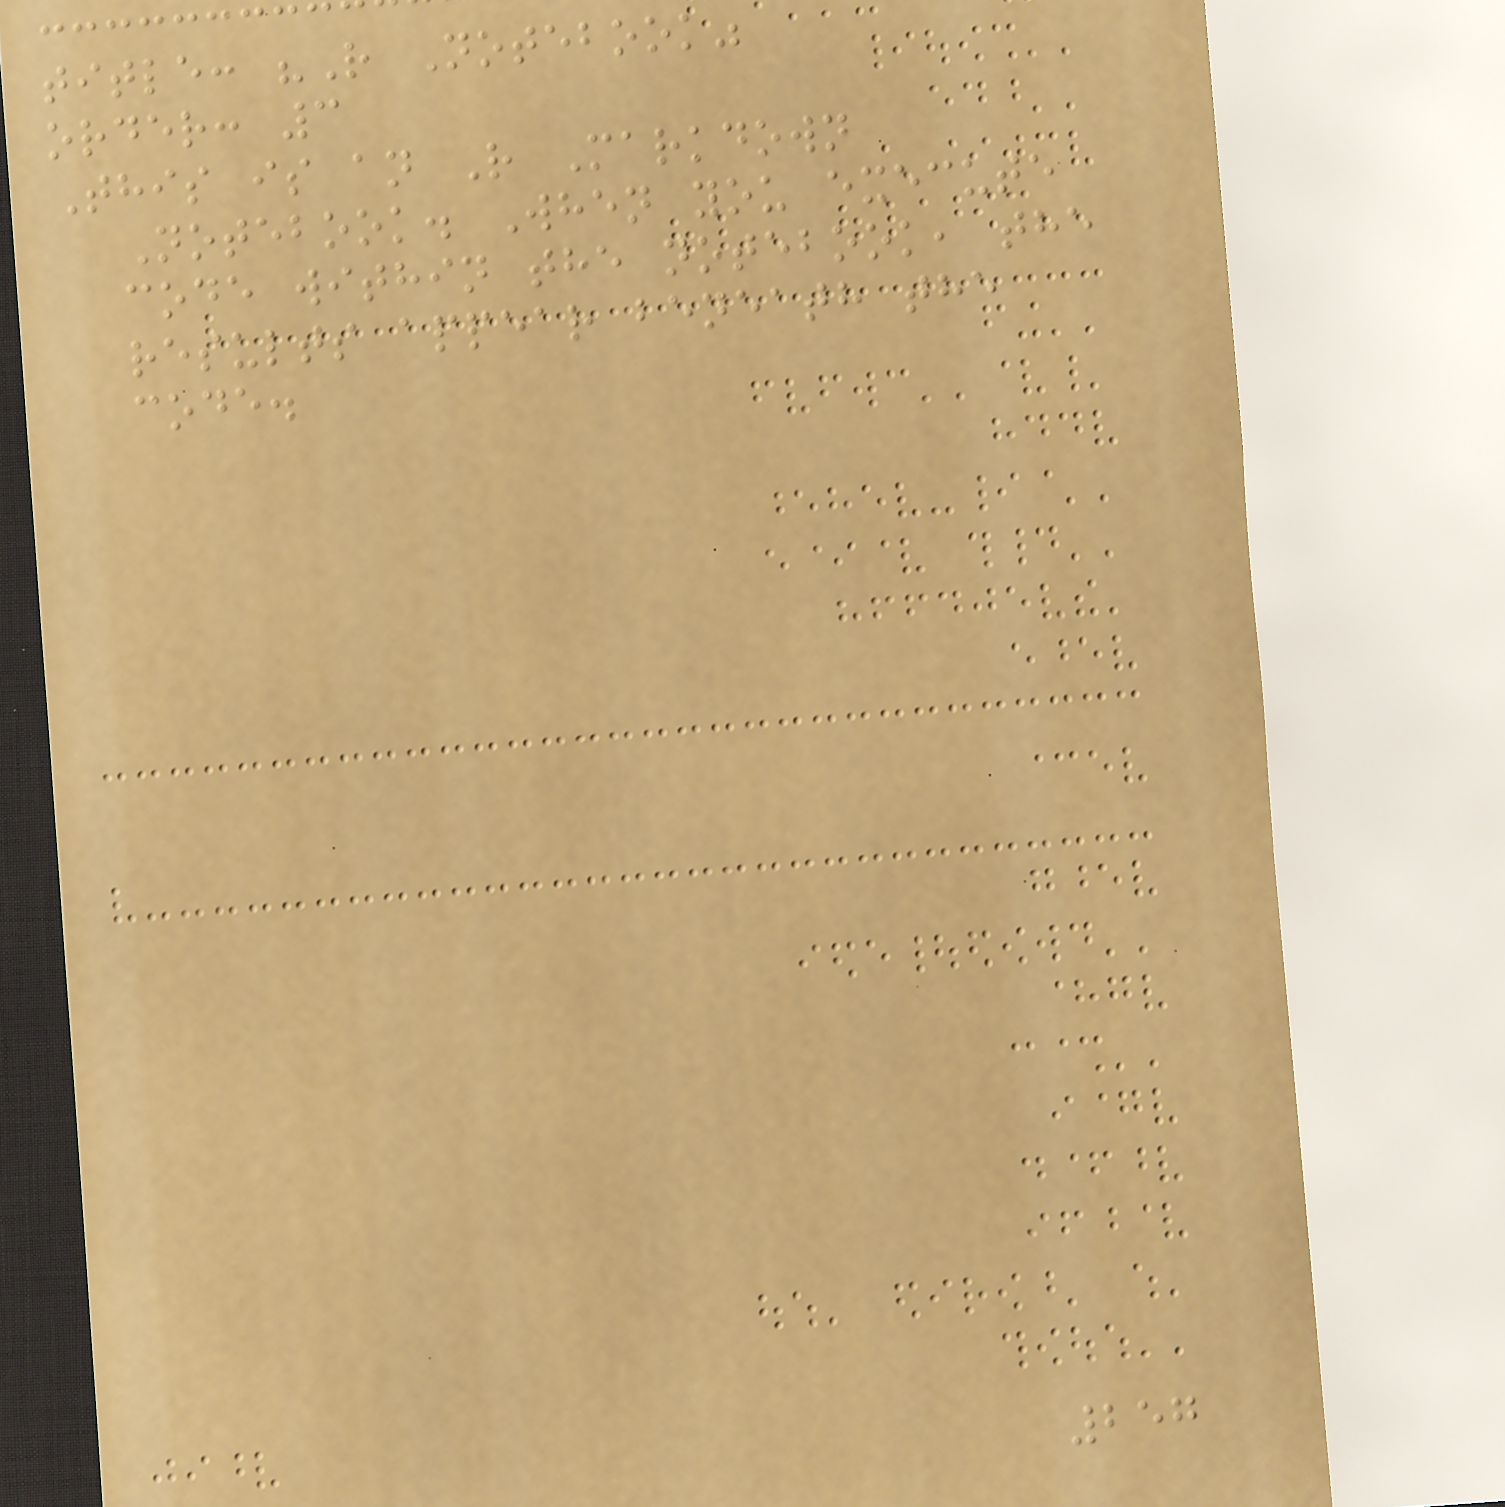title: "R Notebook"
order: 3
This is an R Markdown
Notebook. When you execute
code within the notebook, the
results appear beneath the
code.
257
